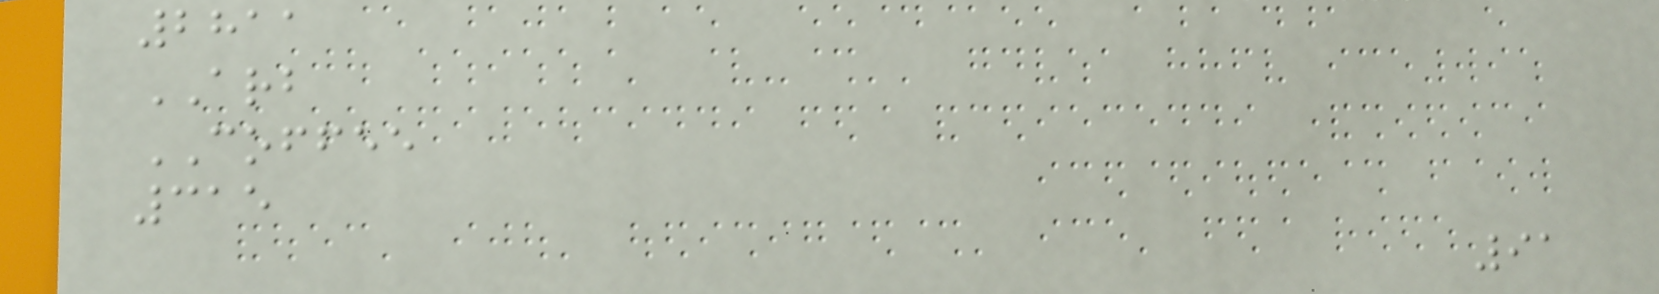2811
ARB
COFFEE
315
91
